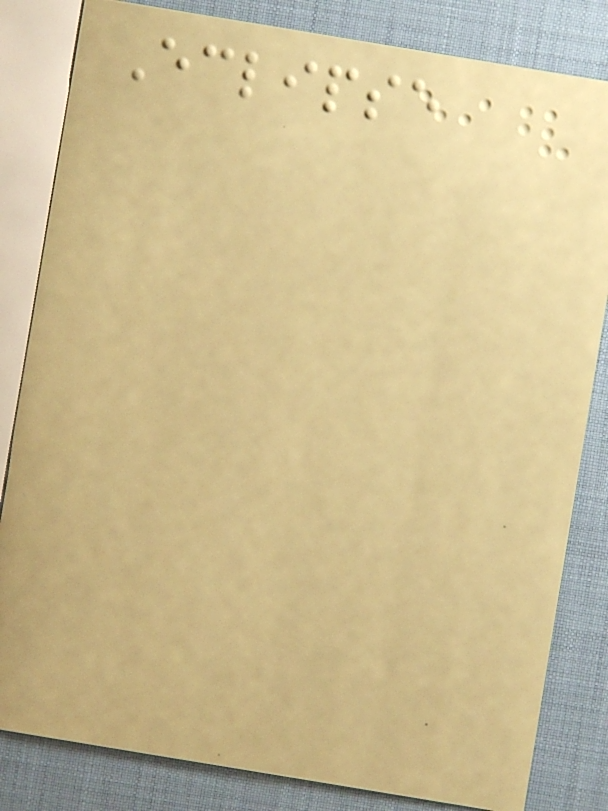Eclipse
